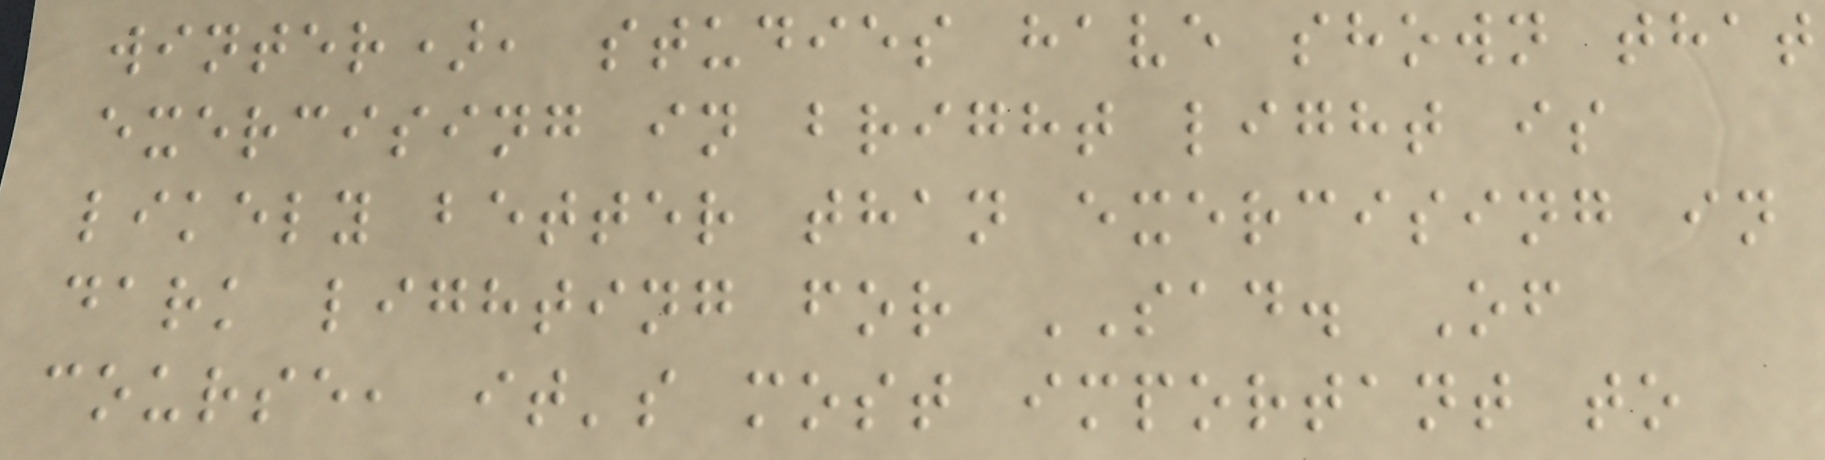winter), studies have shown that
exercising in bright light is
likely better than exercising in
dark lighting for SAD. Of
course, it's most important to
